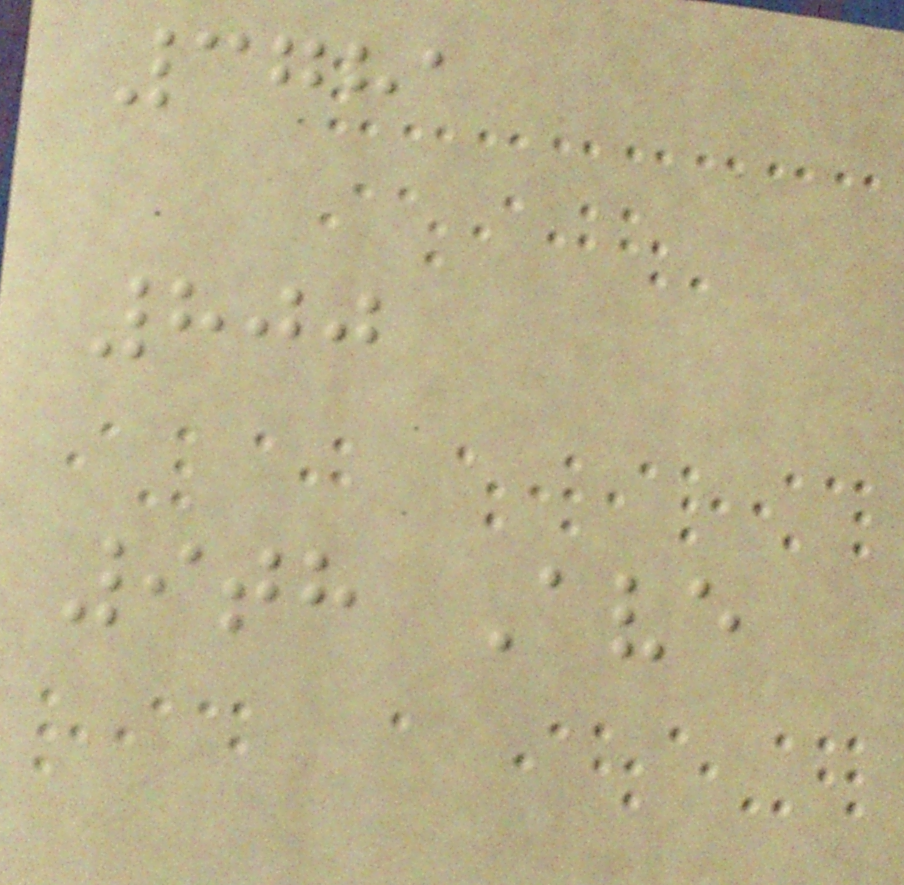3781
800
9th Ave
